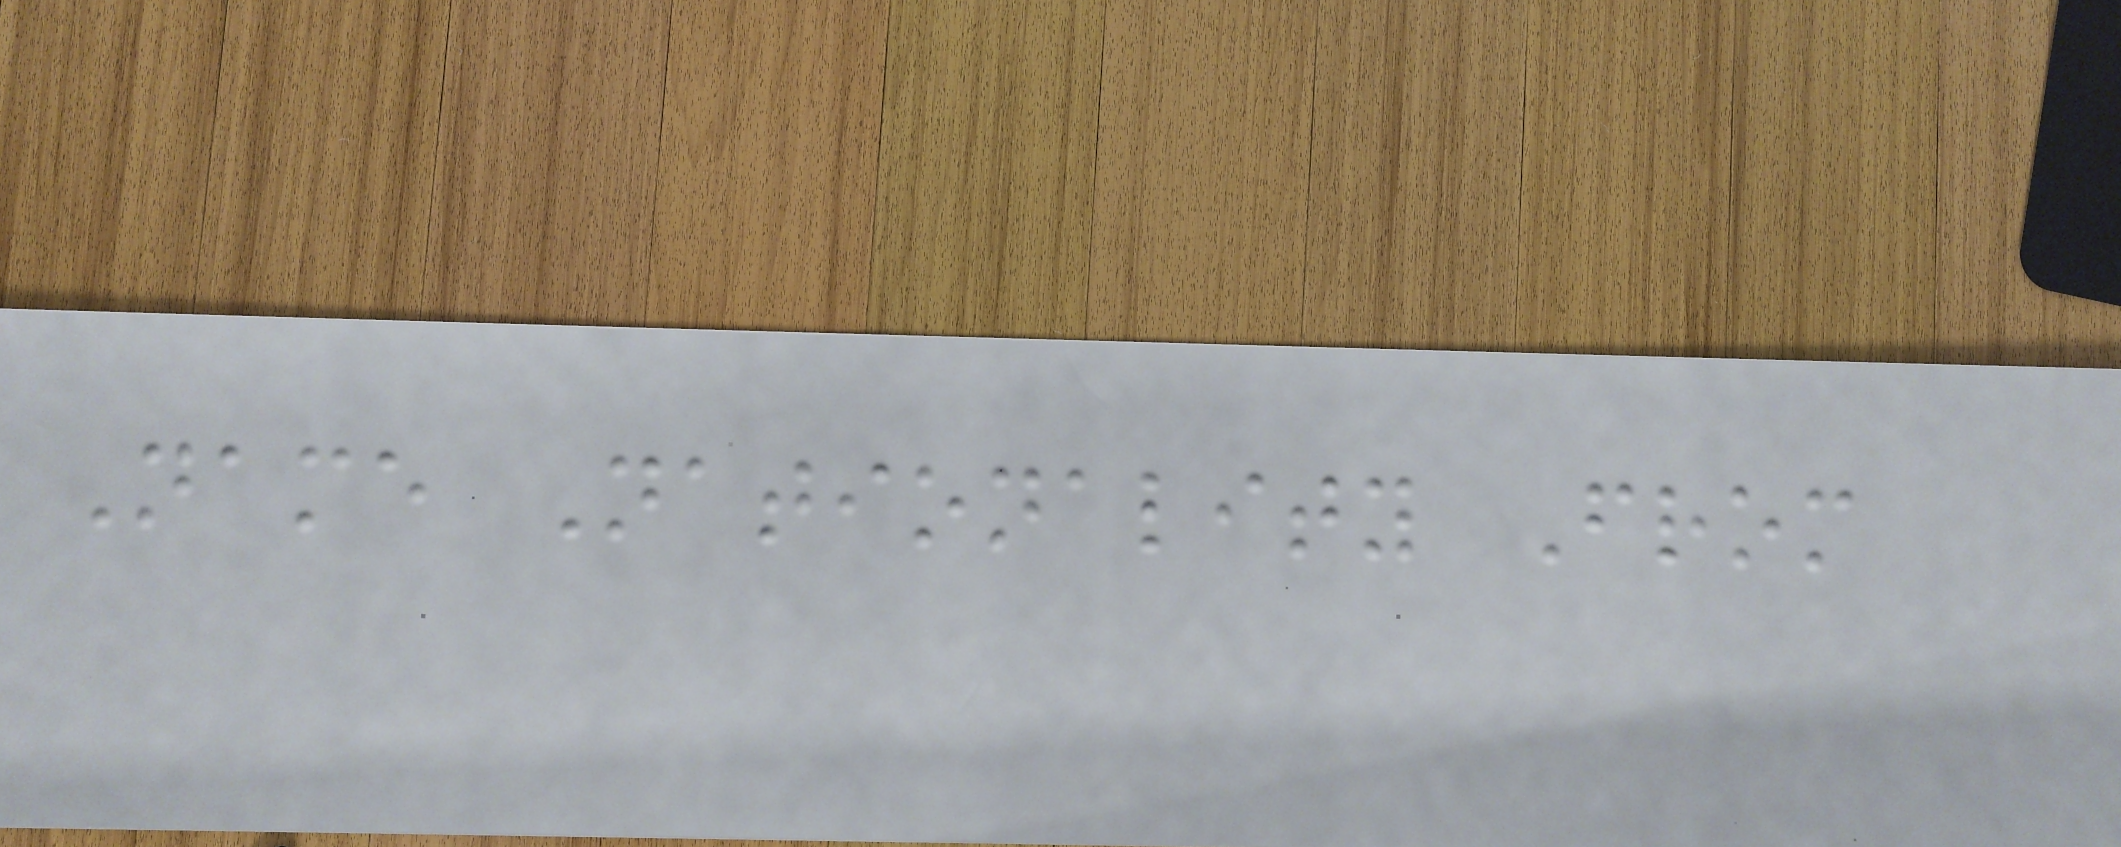Name Nationality From
